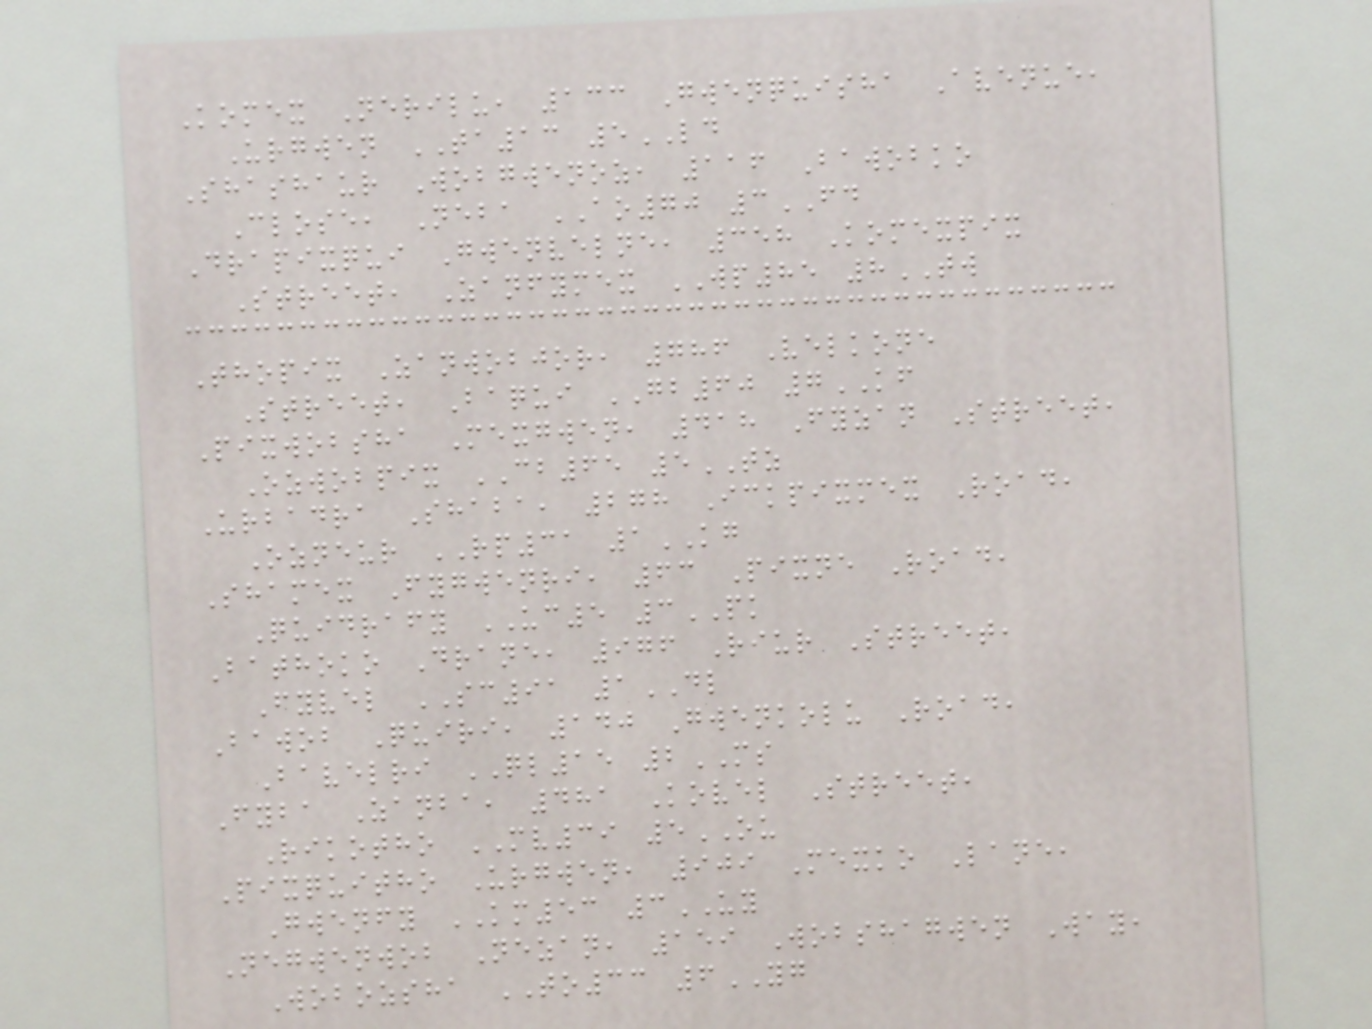Komex Nerilu, 133 Gwenquisha Avenue,
Urgwen TA13 5LD
Shashaur Wobgwenoz, 116 Bawobko
Close, Neba AO70 3FD
Drapixqui Gwenvelne, 358 Komexpix
Street, Zanfymex WP85 8TW
Thopix Zanwobjor, 786 Velkone
Street, Baqui GB60 7KF
Pixwobsha Mexgwen, 418 Fyzan Street,
Ozwobpix CB65 5TZ
Urbadra Shaba, 278 Ickpixmex Road,
Ozneur RP31 1KG
Shamex Fygwenri, 63 Pixne Road,
Quidrafy UC5 3PK
Bathoko Drane, 976 Riur Street,
Fyvel SC91 1DL
Bawob Quiri, 140 Gwenkolu Road,
Bavelri QL15 2MS
Fyba Zanba, 481 Kovel Street,
Rikotho MV39 5OU
Pixquitho Urgwen, 909 Mexko Lane,
Gwenfy KM53 3UY
Negwenwob Nezan, 159 Wobshagwen Way,
Wobozsha TO33 6YG
